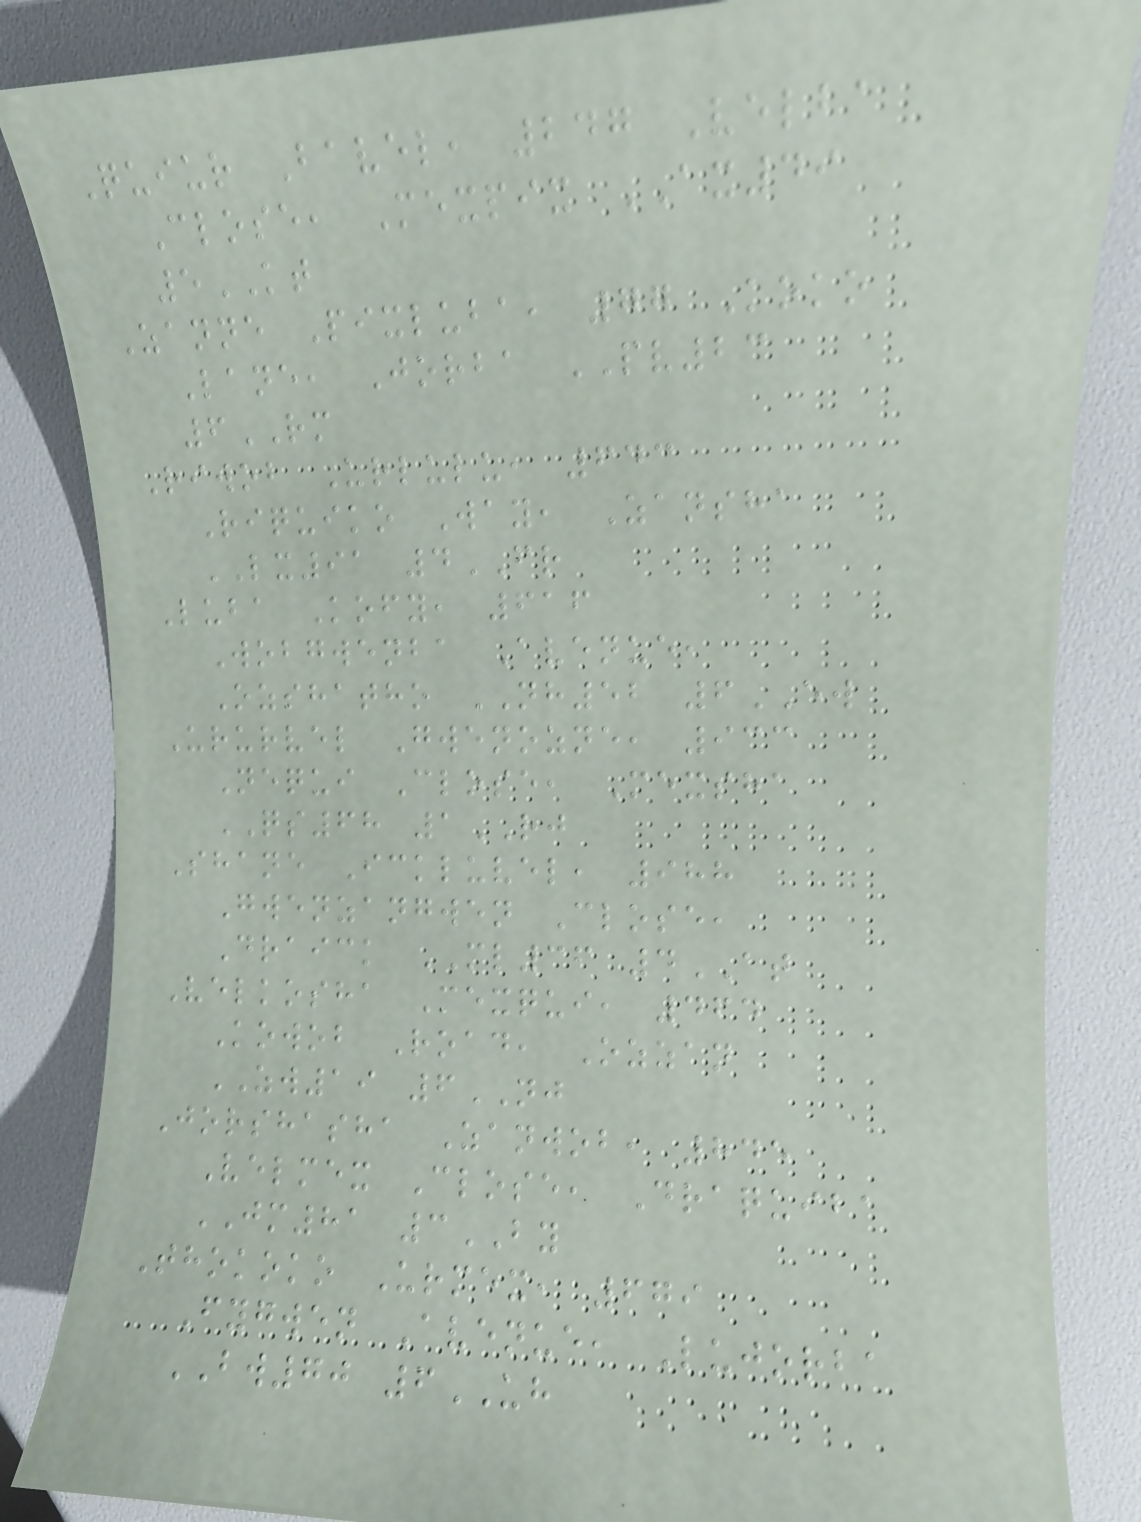Quiur Bavel, 247 Velba
Close, Mexpix AX49
5KT
Zanne Pixluba, 77 Koko
Lane, Jorba PV23
6RM
Riwob Urlulu, 643
Riquiko Way, Zansha
LX91 4FR
Luba Kofy, 616
Wobgwenba Avenue,
Ozshatho NH52 6EW
Ururvel Gwenozne, 933
Nequi Close, Mexsha
QS68 1RJ
Shane Ickluvel, 988
Gwenzangwen Close,
Draick ML36 4AT
Velkosha Mexqui, 464
Kowob Road, Ozzan
ZW19 6NJ
Jorshasha Zanwob, 845
Velmex Close, Draquiba
JM81 3BY
Thokoko Urmex, 679
Fygwen Avenue, Lujorba
BW70 6UH
